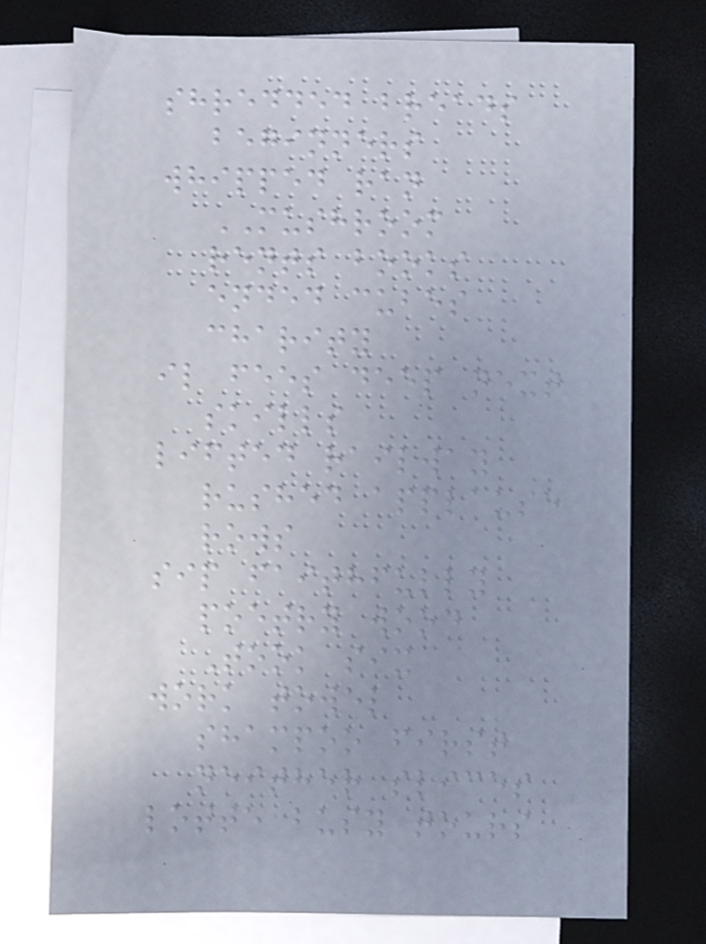shredded breads
beginners
whipped ran
MUSHROOM
rents books
ended cubes
charity
il fees deep next
skills
lifted railway
rushed applause
rows
sip faithfully
poetry wood
Took six
work towel
shampoo first
neither slices
lotte busy tours
